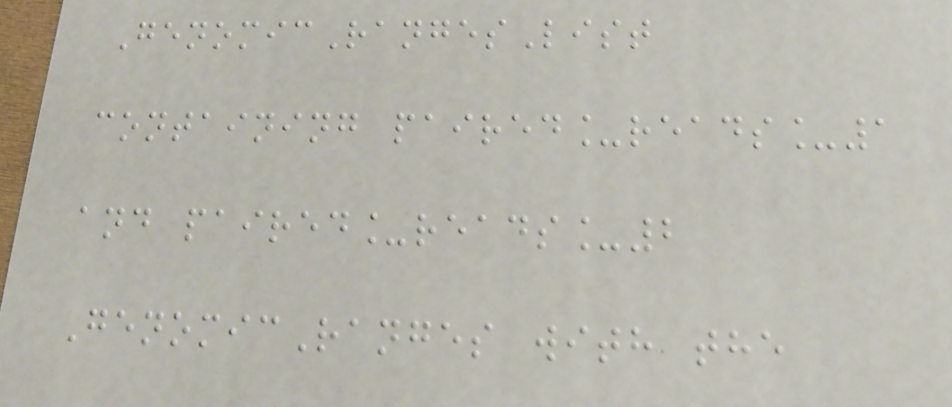GenomicRangesList
containing paired_reads_1
and paired_reads_2
GenomicRanges with the
